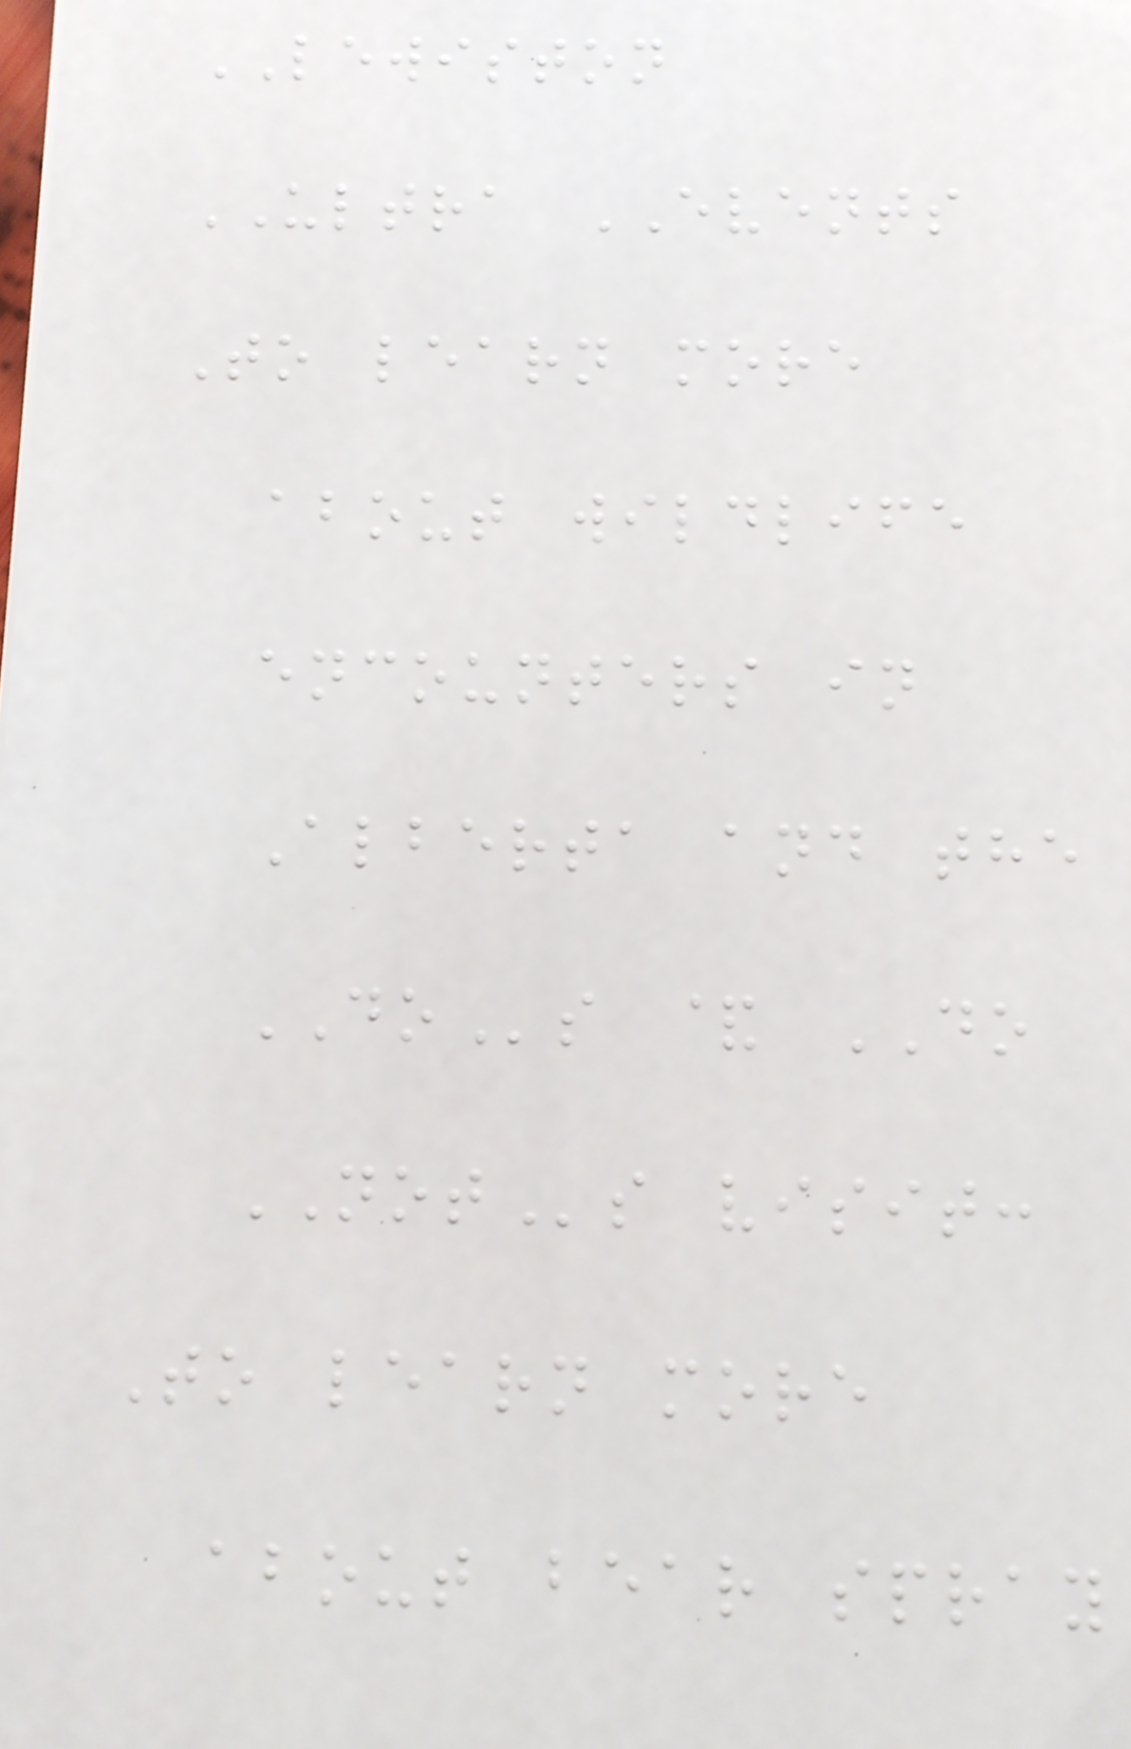LEWISTON
ULTRA EVENTS
To learn more
about wildlife
encounters in
Alberta and the
DOs & DO
NOTs visit:
To learn more
about bear spray
